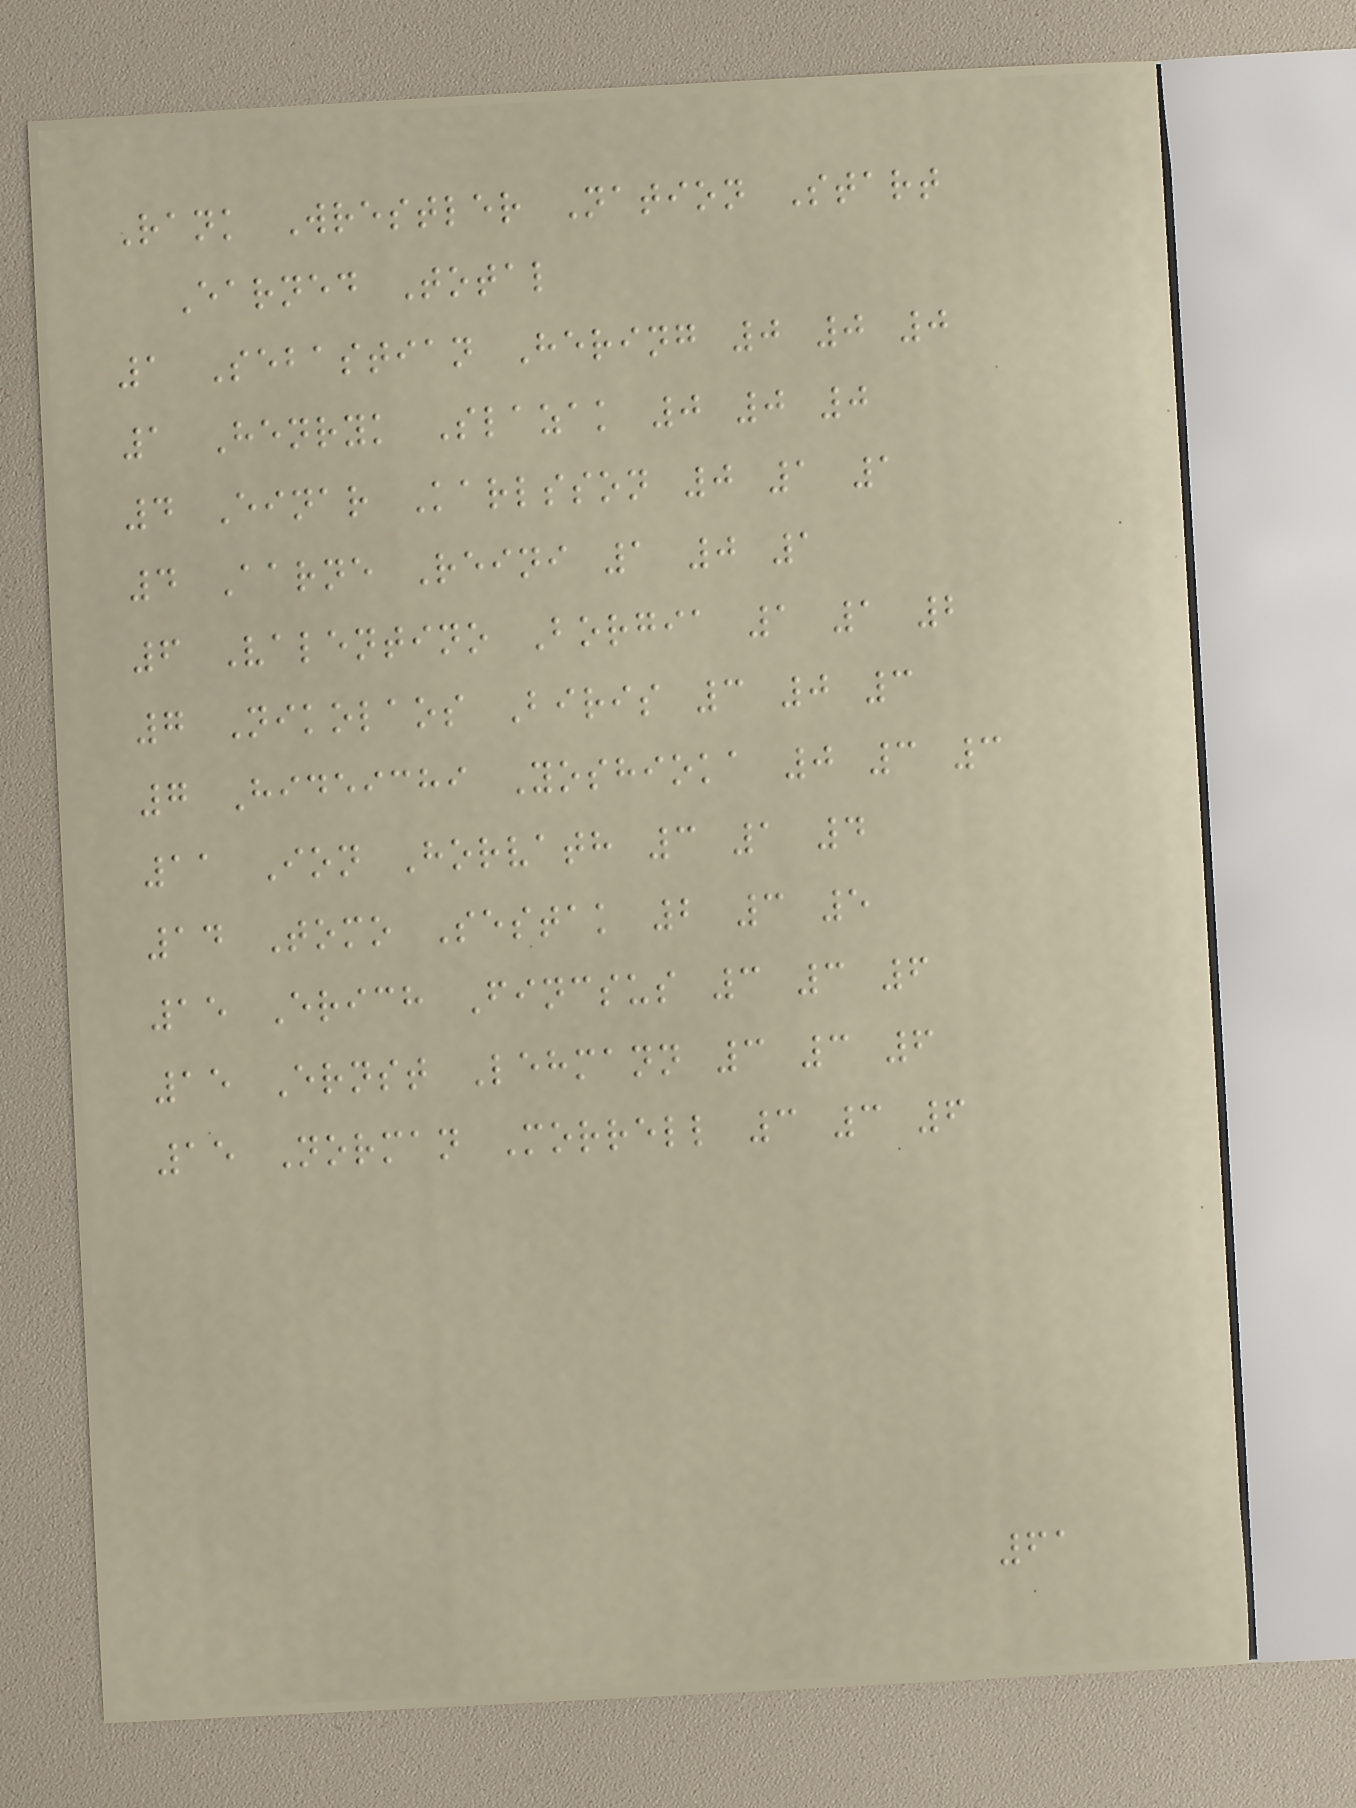Rank Wrestler Nation Start
Earned Total
1 Sebastian Hering 0 0 0
1 Henryk Slazak 0 0 0
4 Einar Karlsson 0 1 1
4 Aarne Reini 1 0 1
6 Valentino Borgia 1 1 2
7 Nikolaos Biris 3 0 3
7 Hideichi Yoshioka 0 3 3
11 Ion Horvath 3 1 4
14 Tomo Sestak 2 3 5
15 Erich Fincsus 3 3 6
15 Ernst Lehmann 3 3 6
15 Norman Morrell 3 3 6
61
